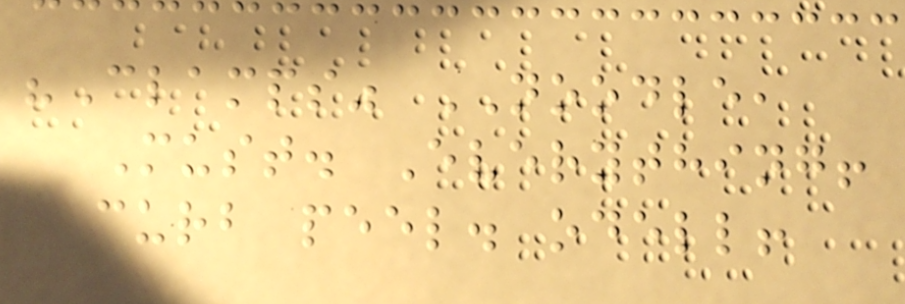"Clamps" NOODLE,
Must. Everything!
curb peel. odell!
